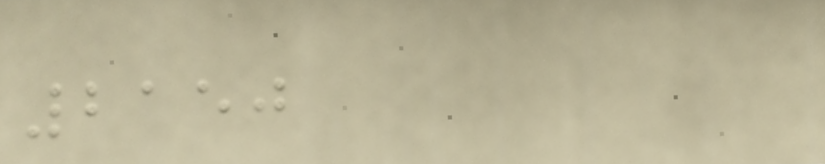2150
